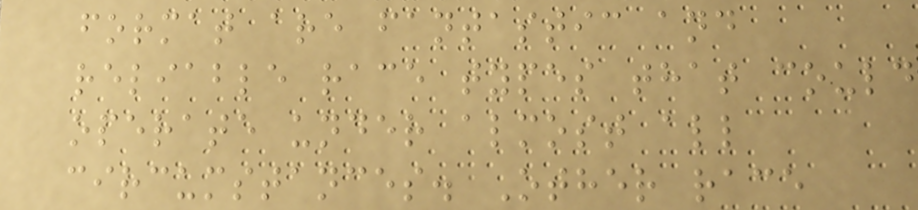format are fantastic and
reliable race types that could
operate under almost all
circumstances. Other race
